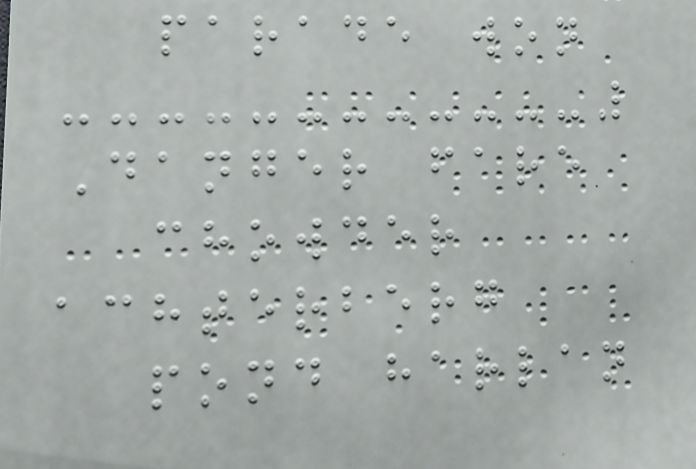parade won
Danger fare
chowder
achterberg
pond harlan
